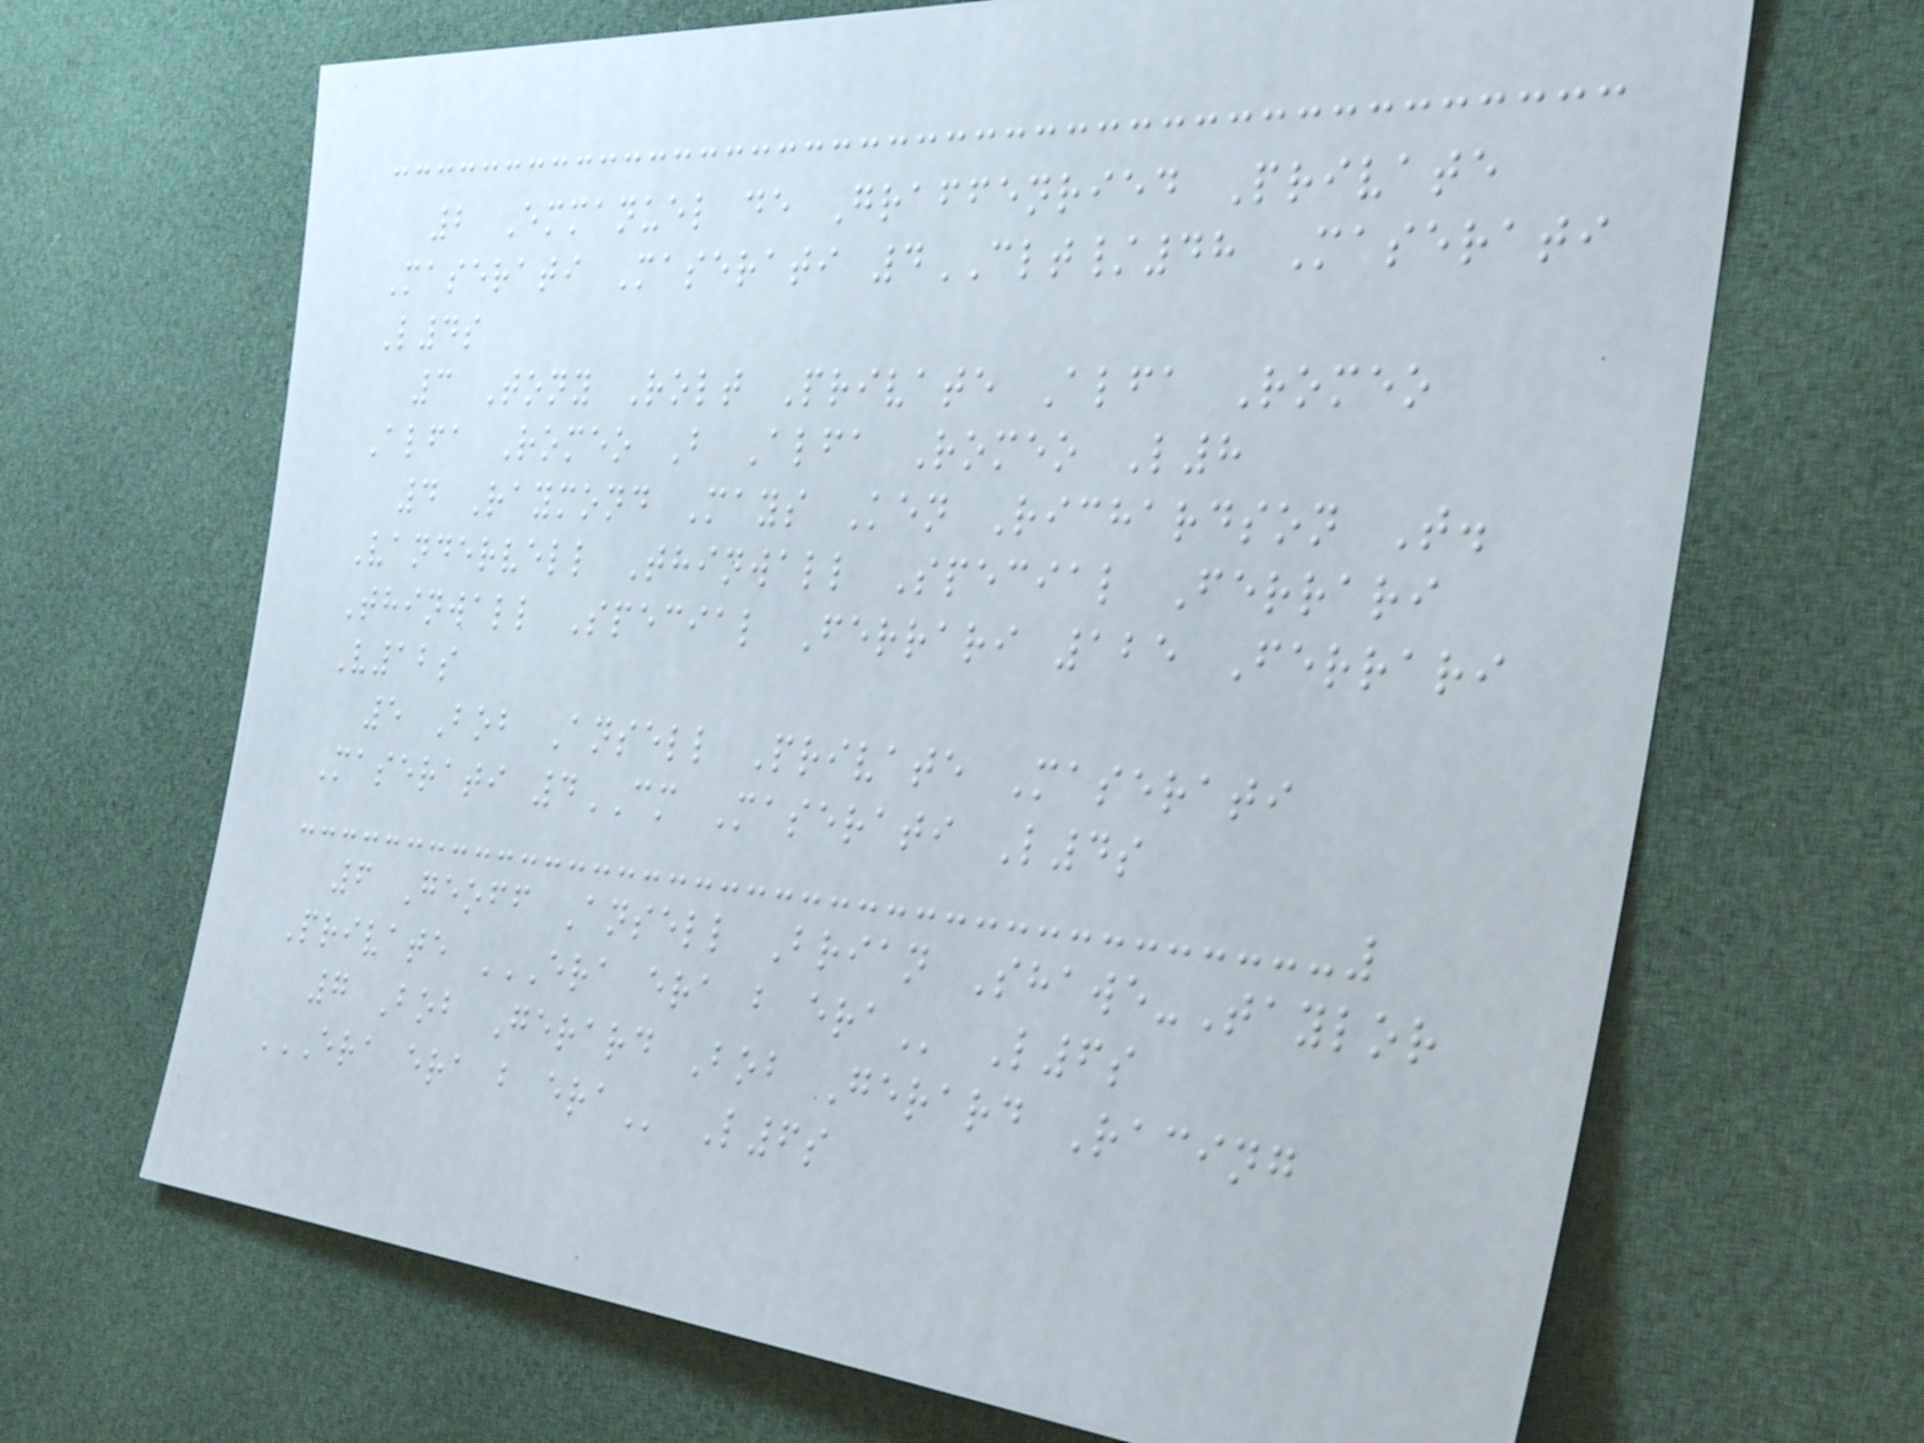2 Emmanuel de Graffenried Private
Maserati Maserati 4CLT/48 Maserati
L4s
3 Tony Rolt Private Alfa Romeo
Alfa Romeo B Alfa Romeo L8
4 Raymond Mays Ken Richardson T.
Vandervell Thinwall Special Ferrari
Thinwall Special Ferrari 125 Ferrari
V12s
5 Bob Ansell Private Maserati
Maserati 4CM Maserati L4s
6 Geoff Ansell Brian Shawe-Taylor
Private ERA ERA B ERA L6s
7 Bob Gerard Bob Gerard Racing
ERA ERA B ERA L6s
